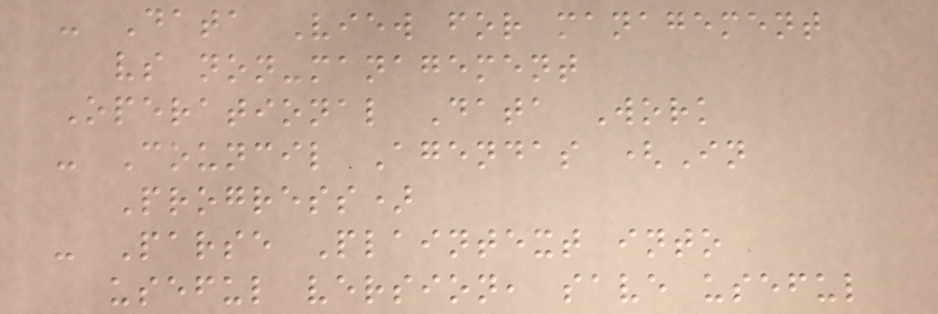- Data View for management
vs non-management
Operational Data Work
- Council Agendas (In
Progress)
- Parse Plaintext into
useful version, save useful
